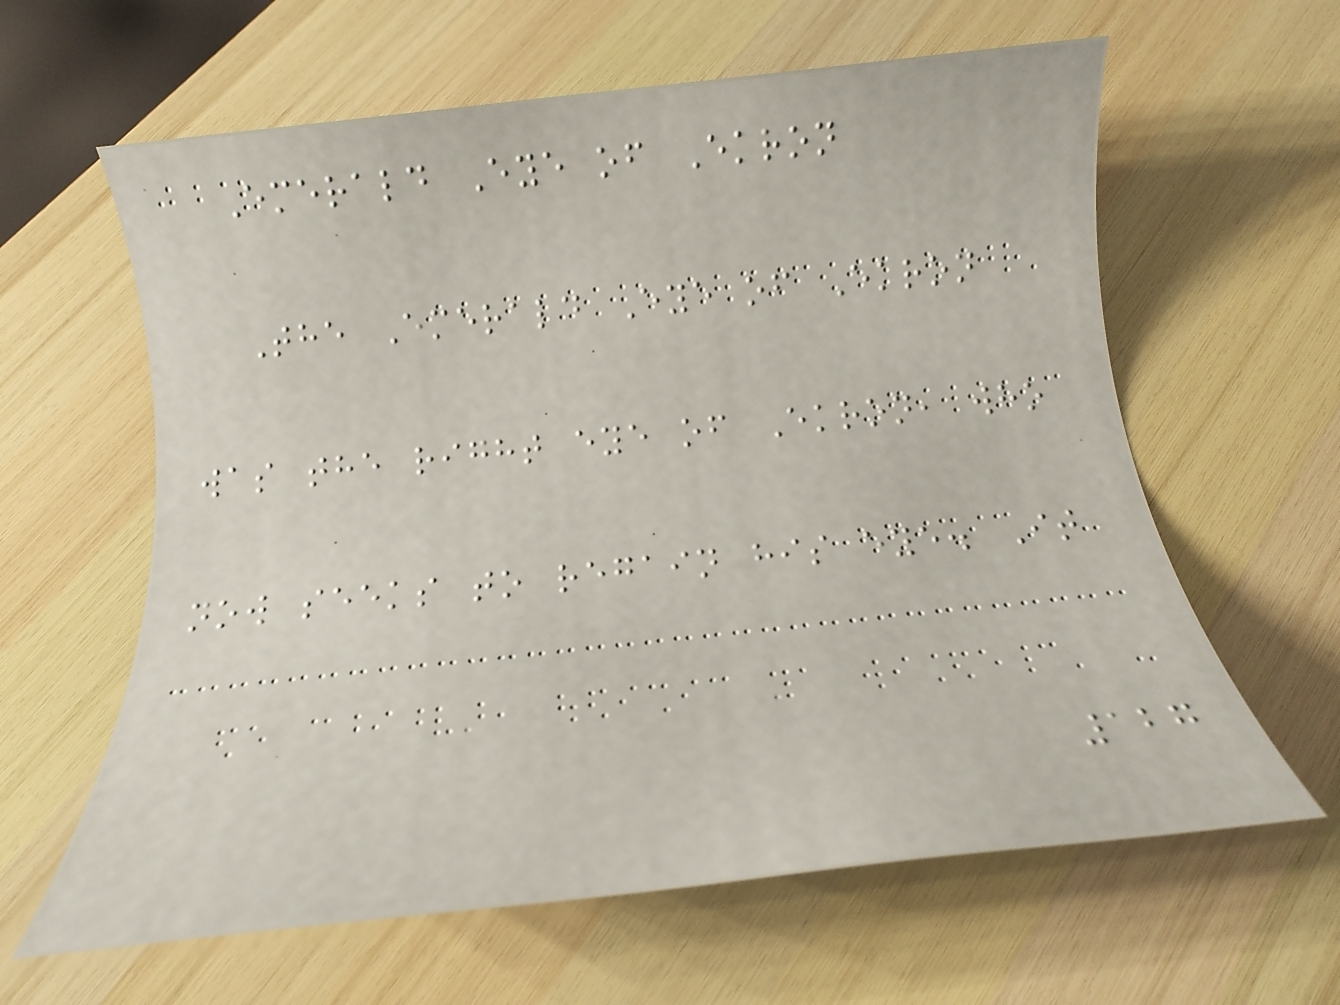Emerald Eye of Ekron
The Emerald Eye of Ekron
was the right eye of Ekron, who
now seeks to regain his eye. It
127
